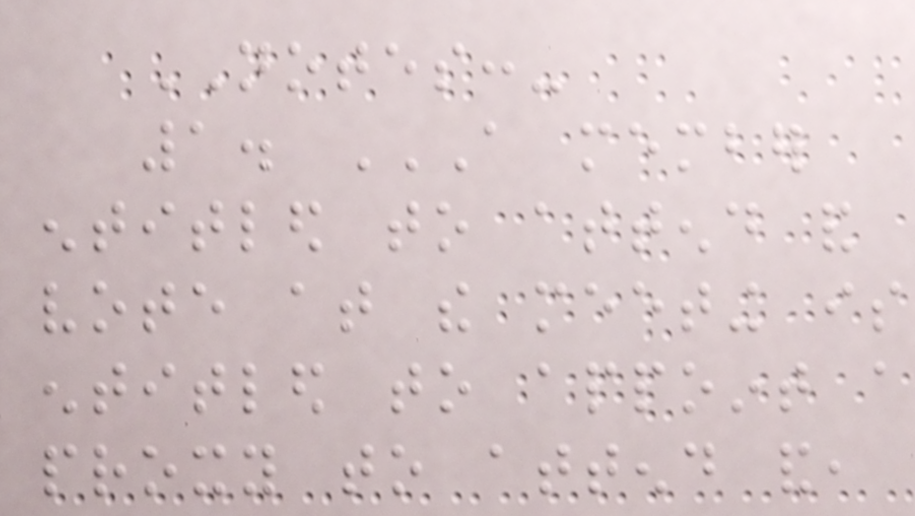NOTES:-
1. A MEMBER
ENTITLED TO ATTEND AND
VOTE AT THE MEETING IS
ENTITLED TO APPOINT A
PROXY TO ATTEND AND,
